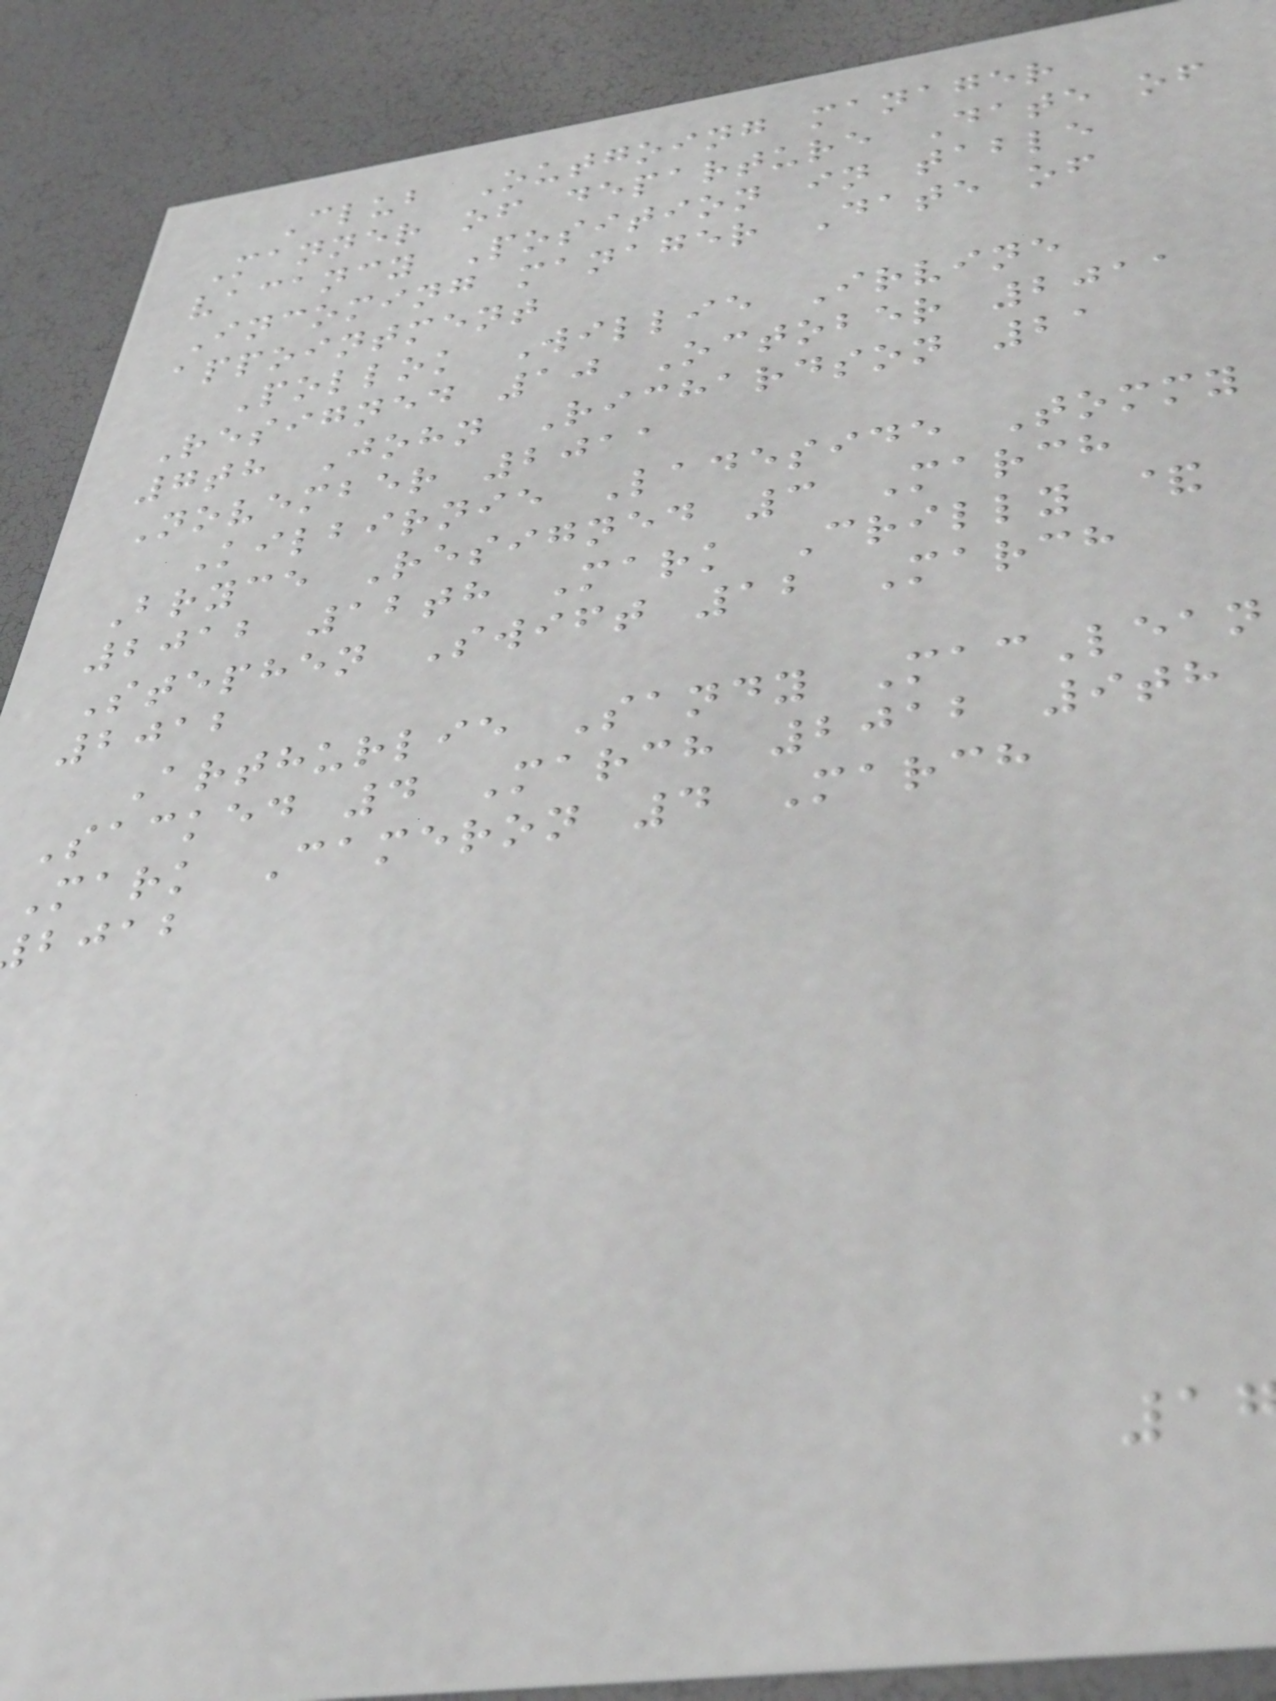Club Outgoing manager
Manner of departure Date of
vacancy Position in table
Incoming manager Date of
appointment
Pollok Willie Irvine
Resigned 10 October 2011
7th John Richardson 21
November 2011
Kilbirnie Ladeside Tommy
Bryce Resigned 3 March
2012 12th Mark Crilly &
Stephen Swift 12 March
2012
Arthurlie Sandy MacLean
Sacked 4 March 2012 9th
Mark Cameron 4 March
bjab
